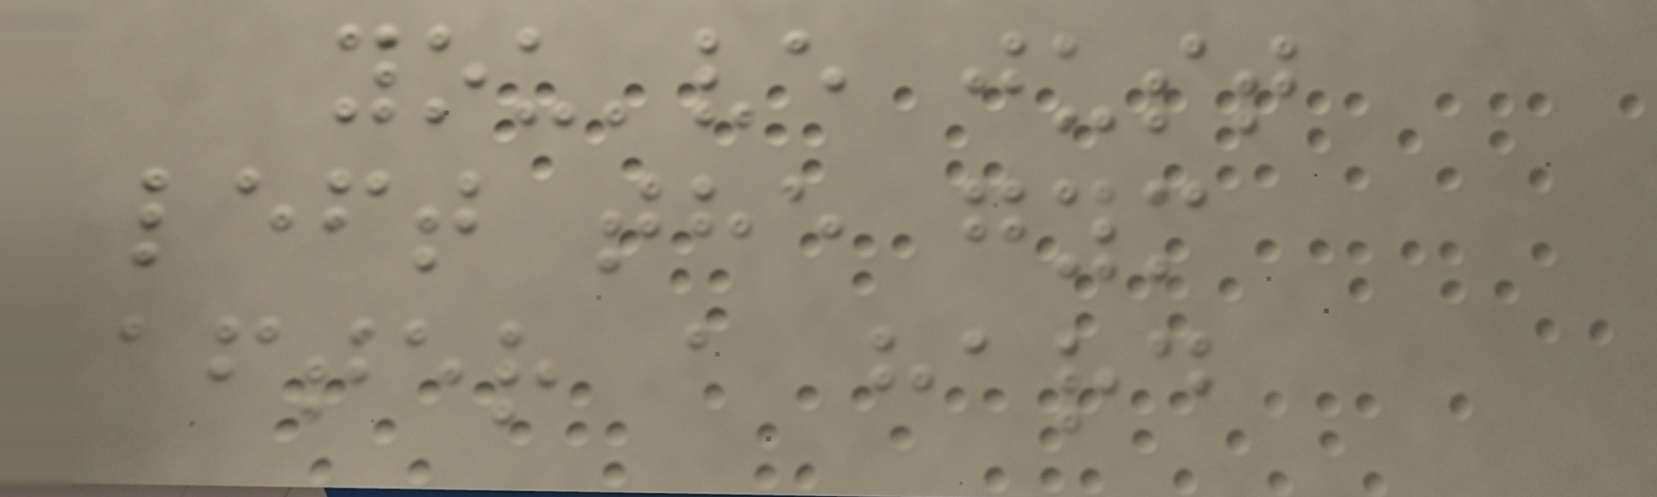you've just
left the gym
after a hard
